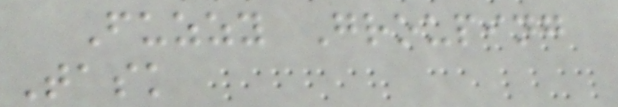Fuzzy Grouping
Task
